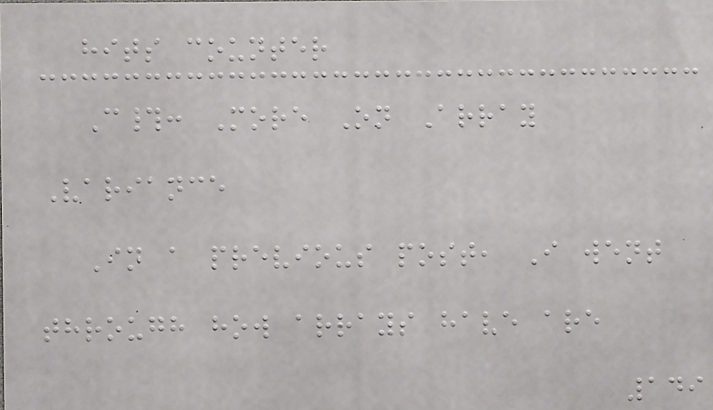hits counter
C#: More On Array
Variance
In a previous post, I went
through how arrays have are
149
